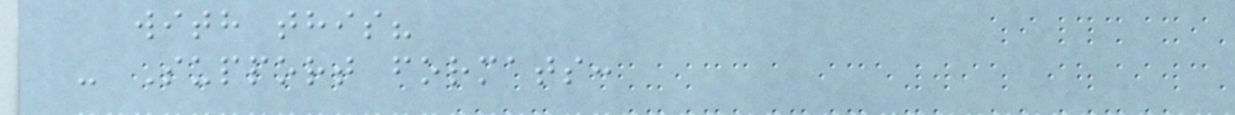with this?
- Support formats:
